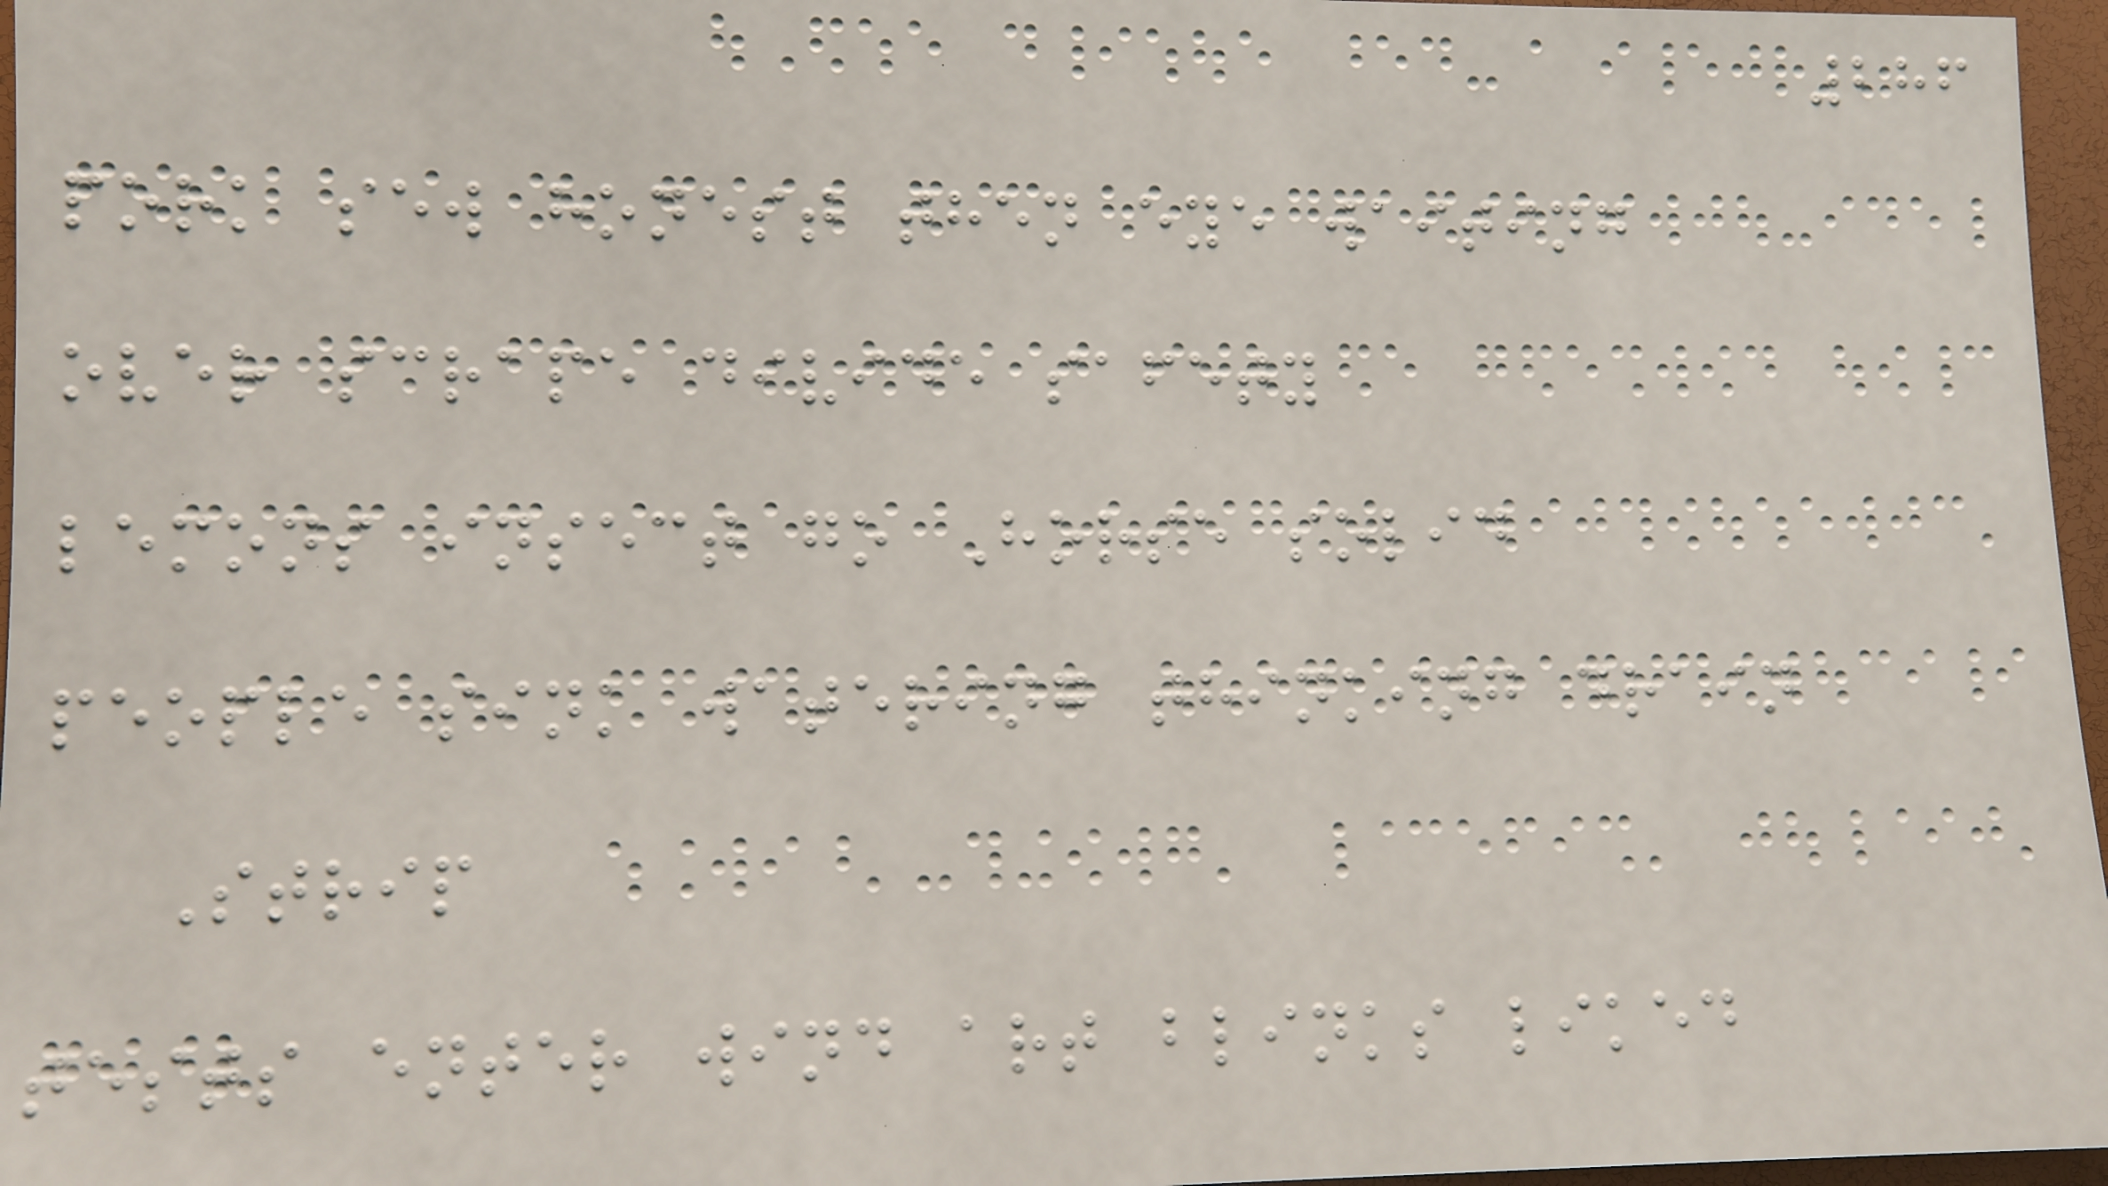286
pork sew honest then eye waiting
over scrape divide safety
lemons insect go Horse solid
people sink watering thinking drain
Strip
tests enter wind art blinks liked
